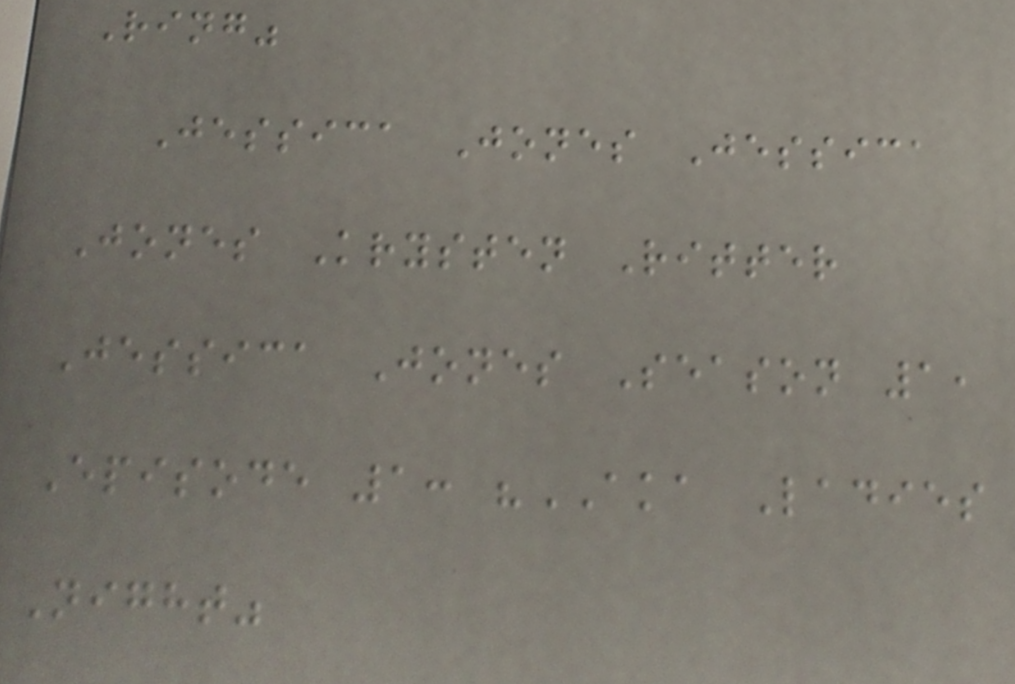Ring"
Jessica Jones Jessica
Jones Krysten Ritter
Jessica Jones Season 1,
Episode 1: "AKA Ladies
Night"
